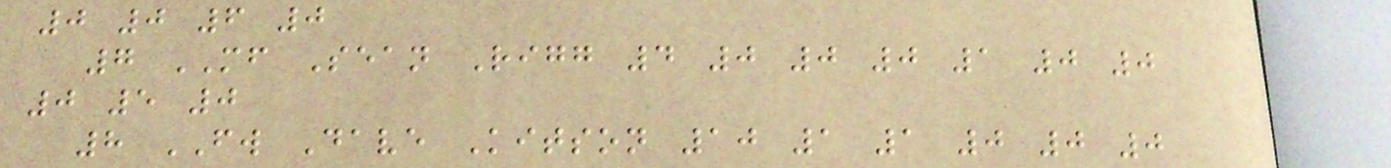0 0 6 0
7 MF Sean Rigg 4 0 0 0 1 0 0
0 5 0
8 FW Dave Kitson 10 1 1 0 0 0
